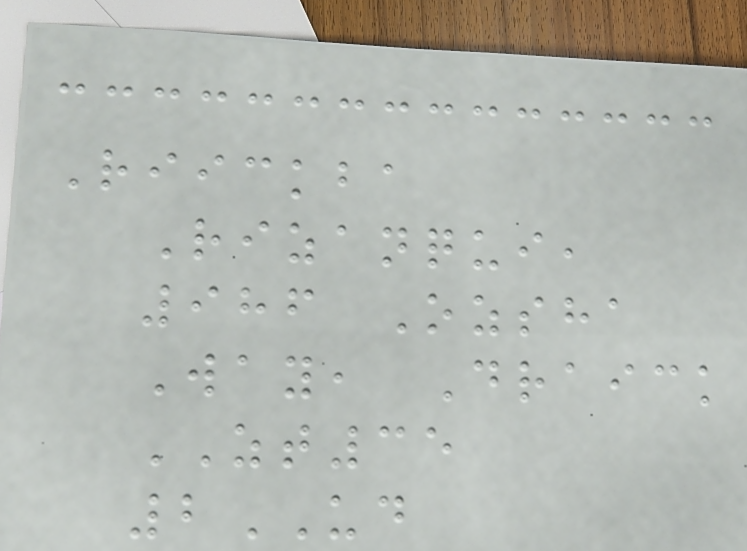Riickba
Rizanqui,
986 Ozsha
Way, Draick
ZT35
2UD
